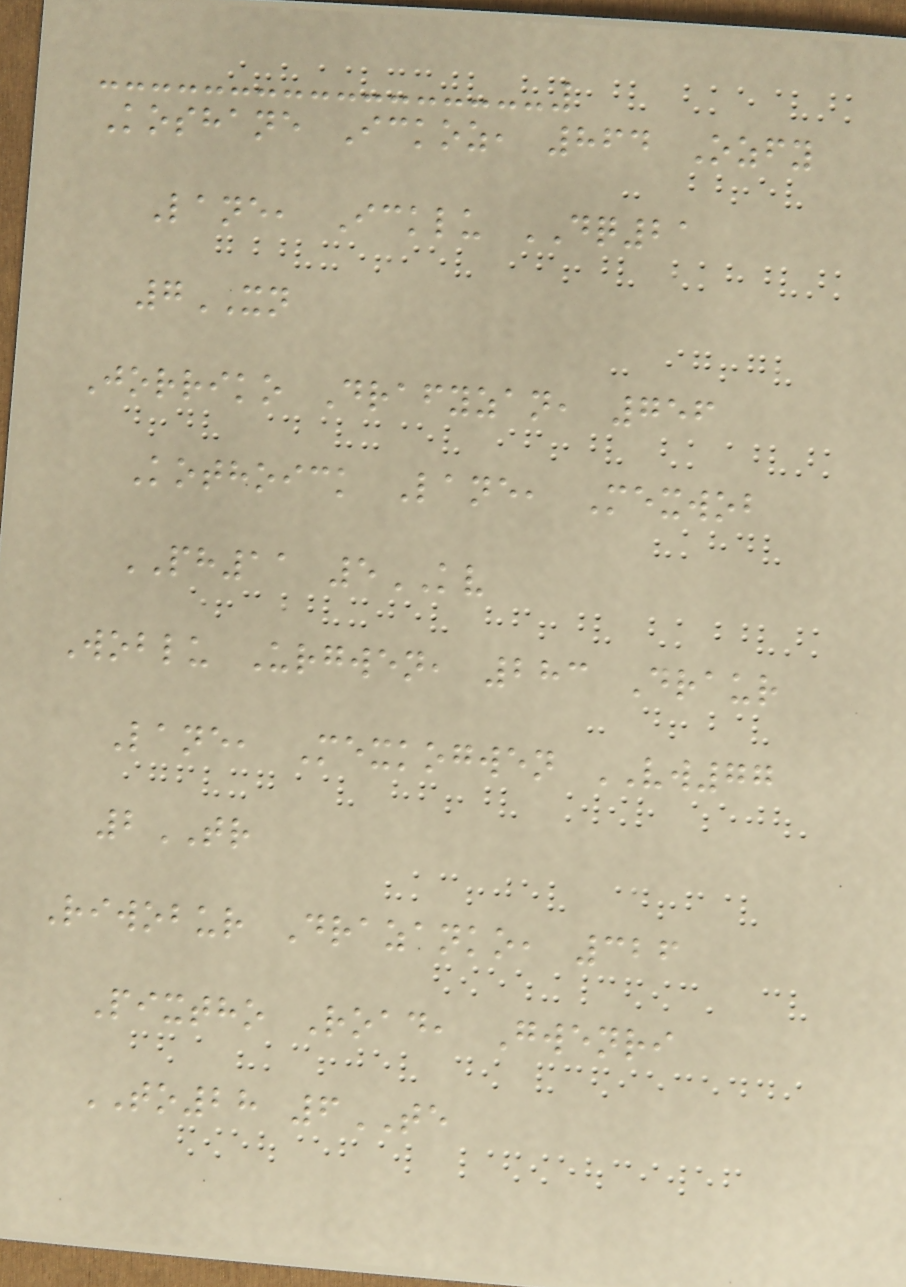Koshane Ickoz, 864 Ozfy
Lane, Icklu DQ21
7XN
Jorriko Drafyzan, 756
Kothoick Lane, Mexwob
PH11 5KV
Woblu Urgwen, 283 Draur
Lane, Mexkogwen VW77
2TR
Riwobur Drazanko, 326
Pixtho Road, Gwenri
TO28 6TE
